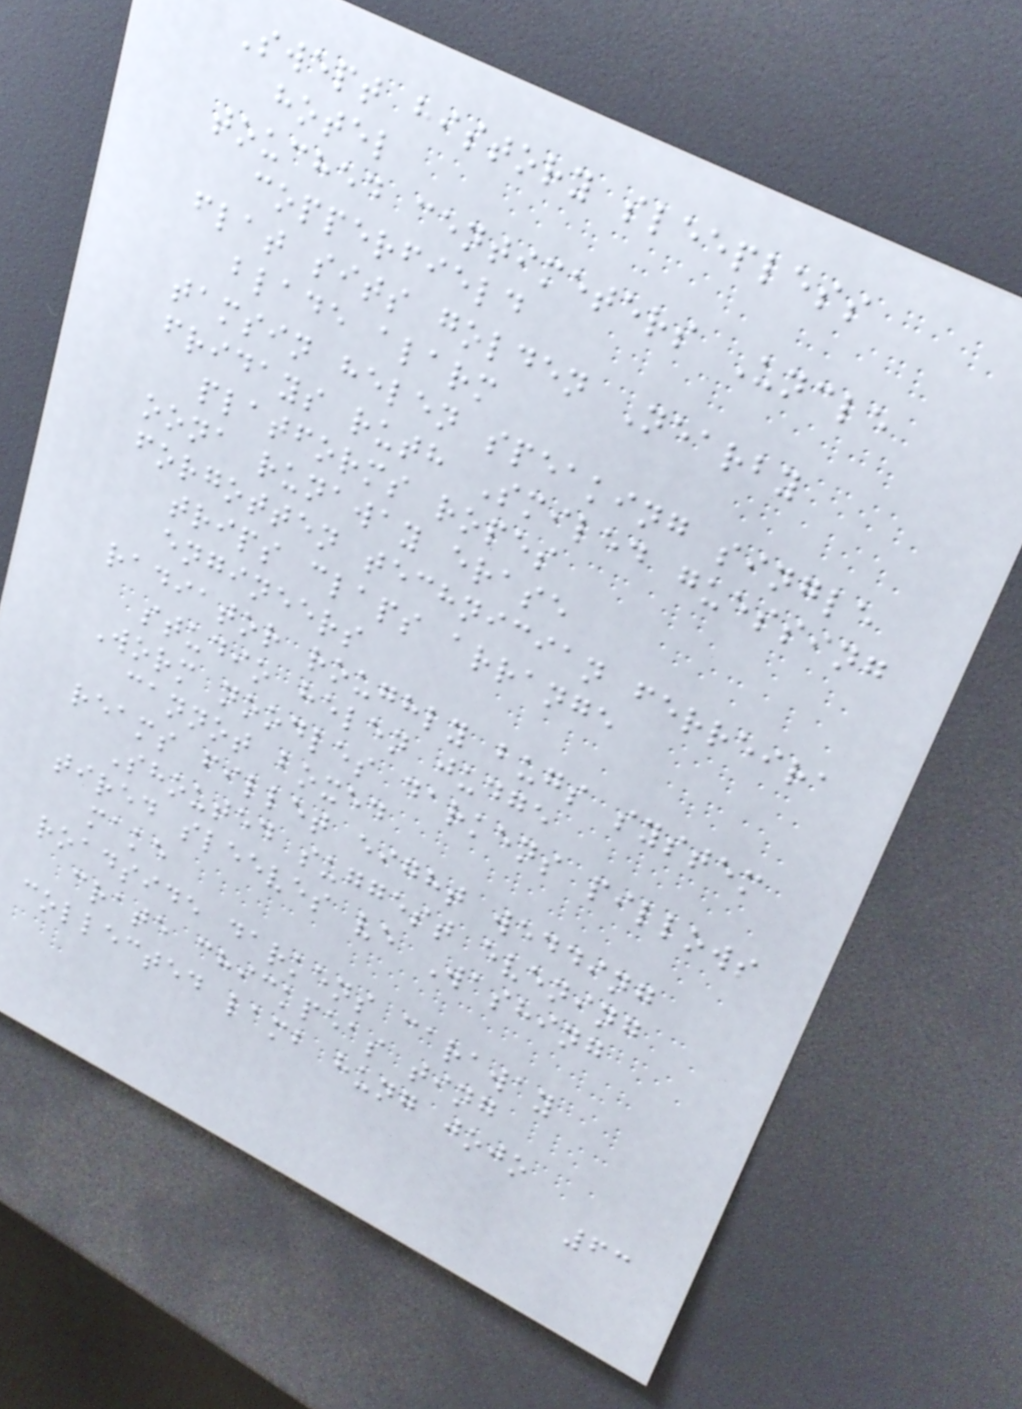Swept history sleepless
hotel
touched centimeters Uncle
copperfield
flat sits golden Nearby
blade alarm
tamsin helen speaking single
fridays ruth Smiled guessing
platforms ropes
oona runaway erase
forgotten technician ferreira
trips claps arrange
engineers
radiator roughly bugs system
studio helen judge
Worm noodles darkens pillows
cannot boxed
reams fillet eight wedding
Shouted suggest evening
tired sleeves ve Washing
make
roadside darkens caraway
crate chickpeas ting
collected lamb hung jojo
63
